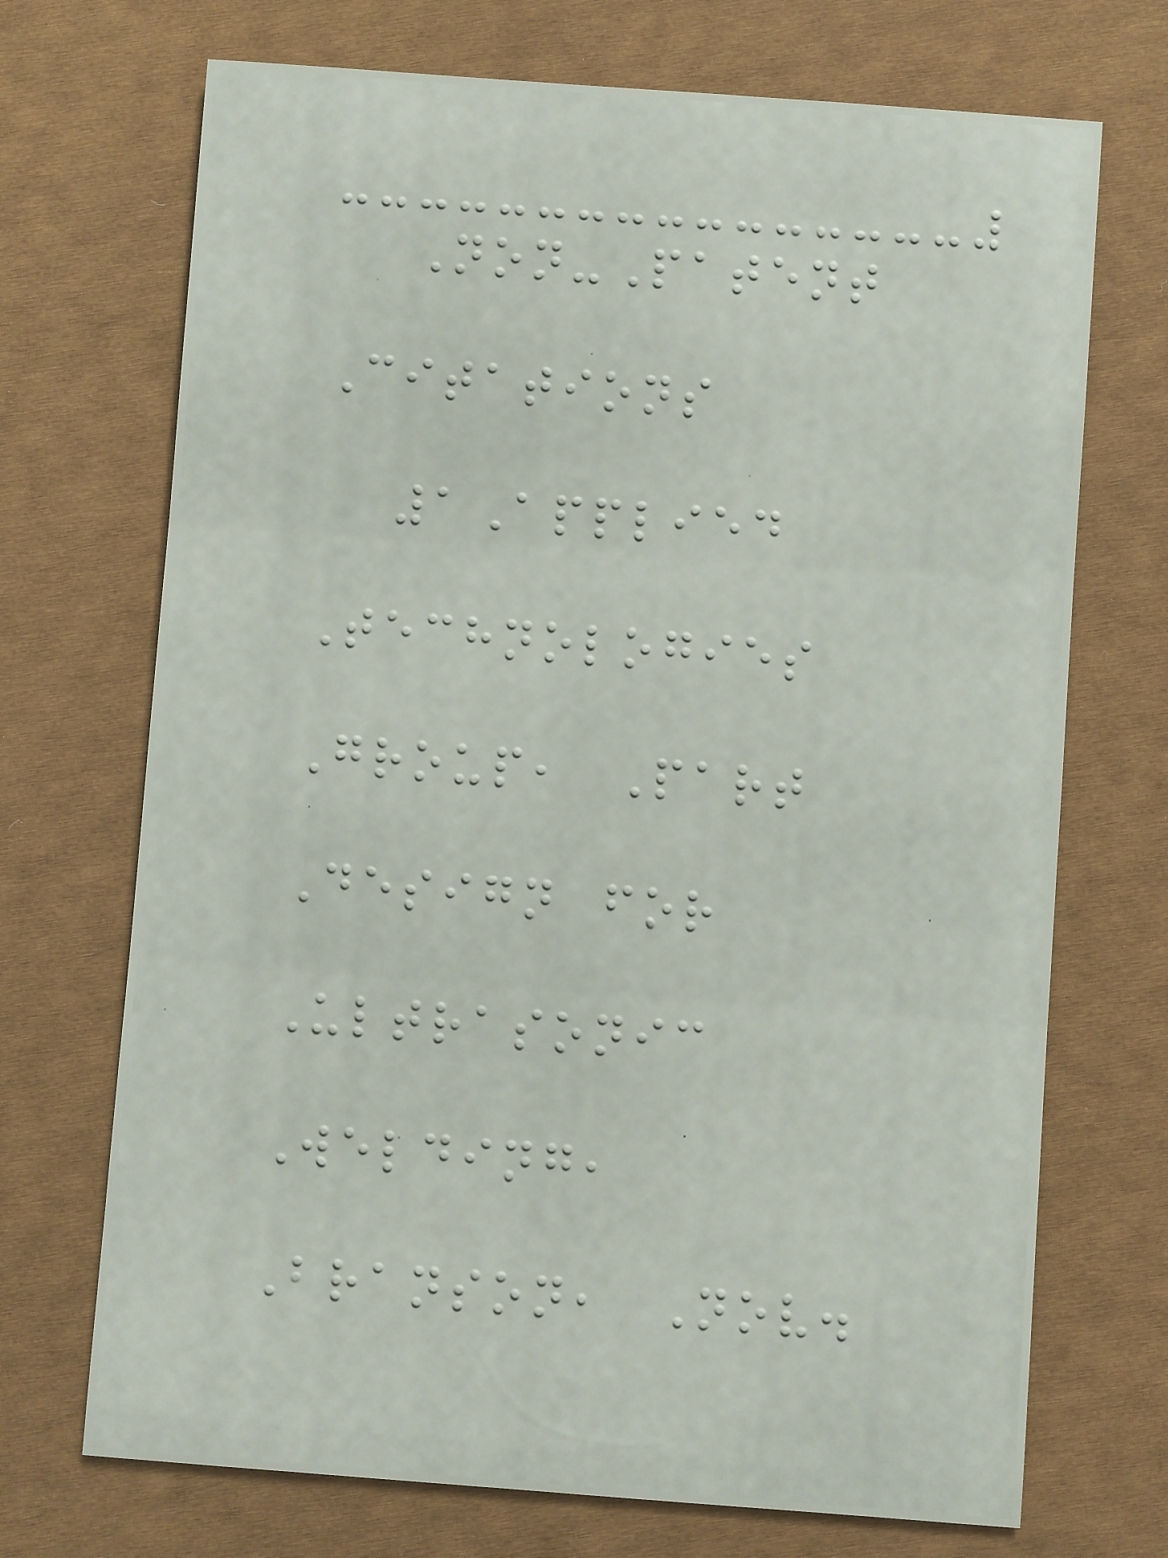Non-Patent
Citations
1Applied
Technologies
Group, Part
Design for
Ultrasonic
Welding,
Branson, Nov.
